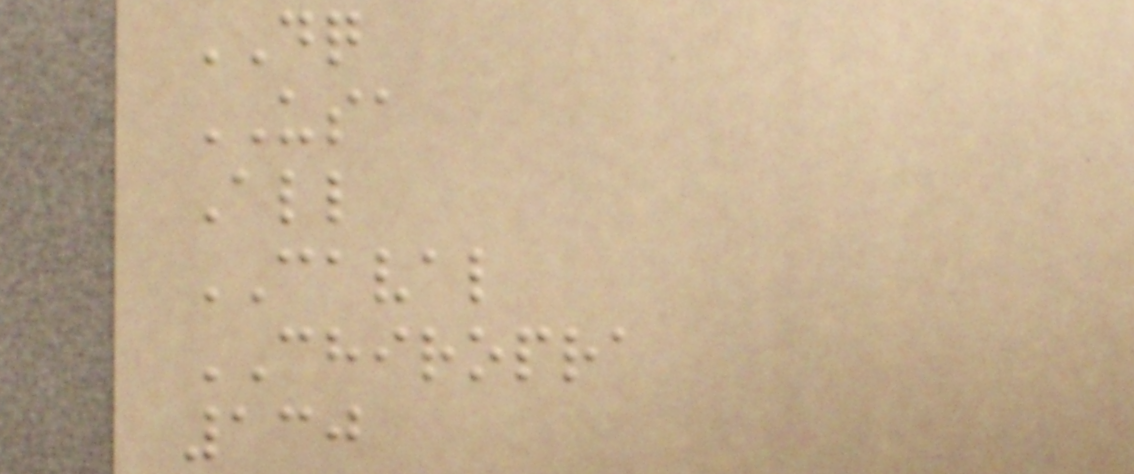DQ
USA
All
CAVAL
CHIROPRA
130
